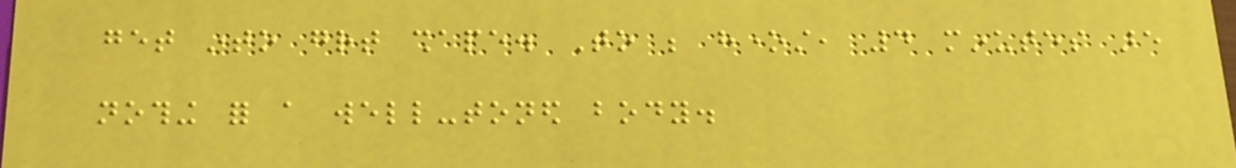get into great shape. To be honest, 4 minutes are
nothing for a well-toned body.
